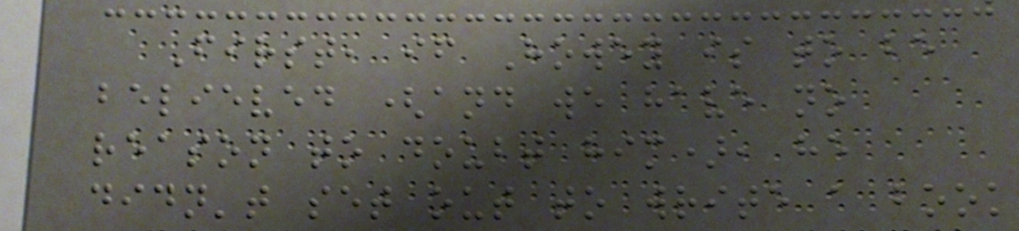First, if Howey is to be
believed (and we have no
reason to doubt him), he
didn't set out to write a book
